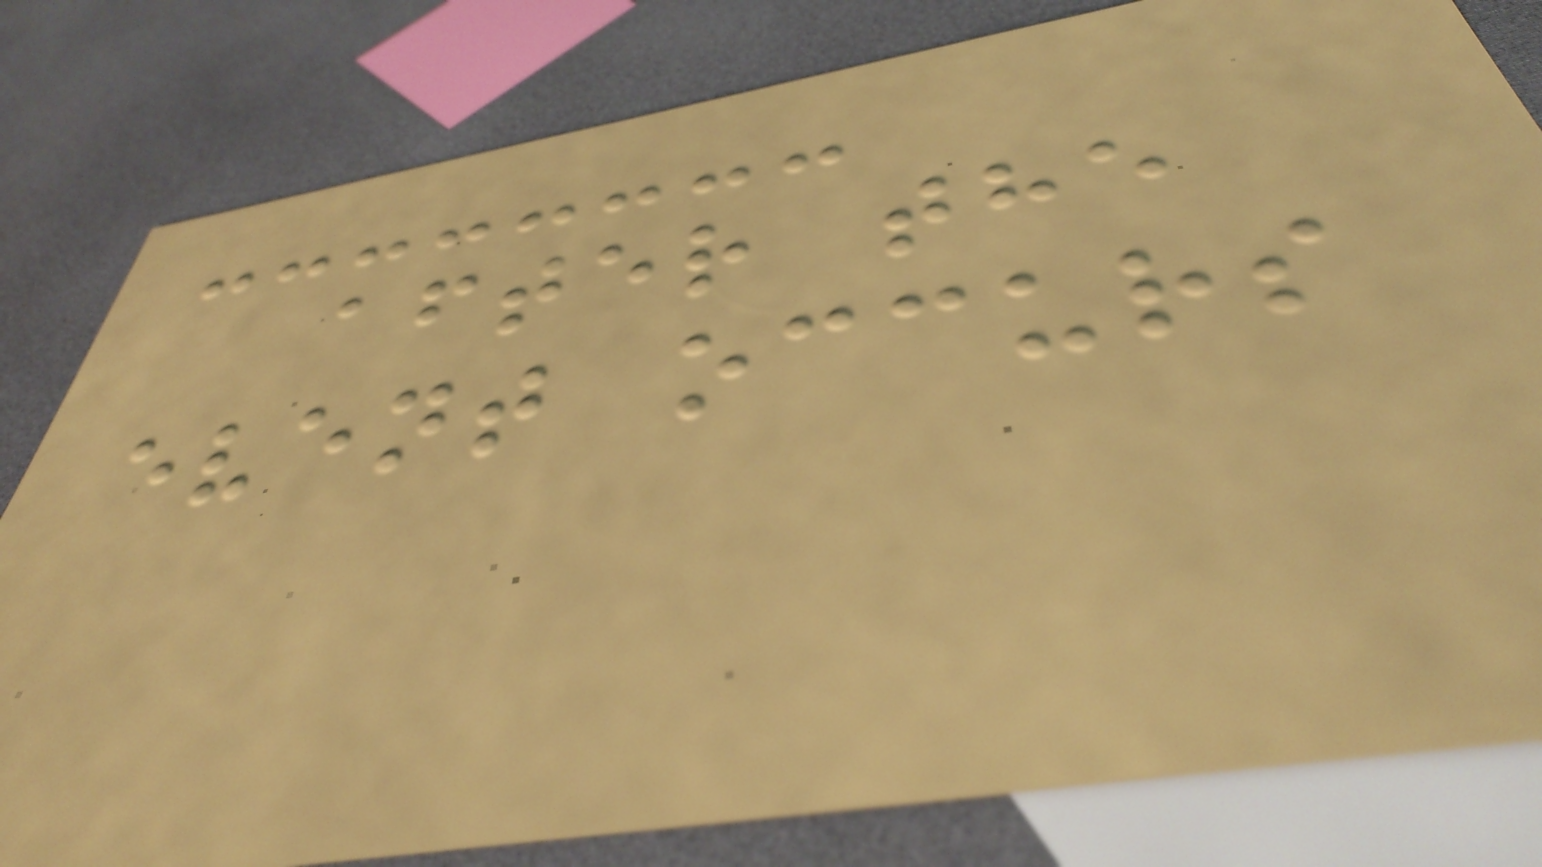after the
event occurs
